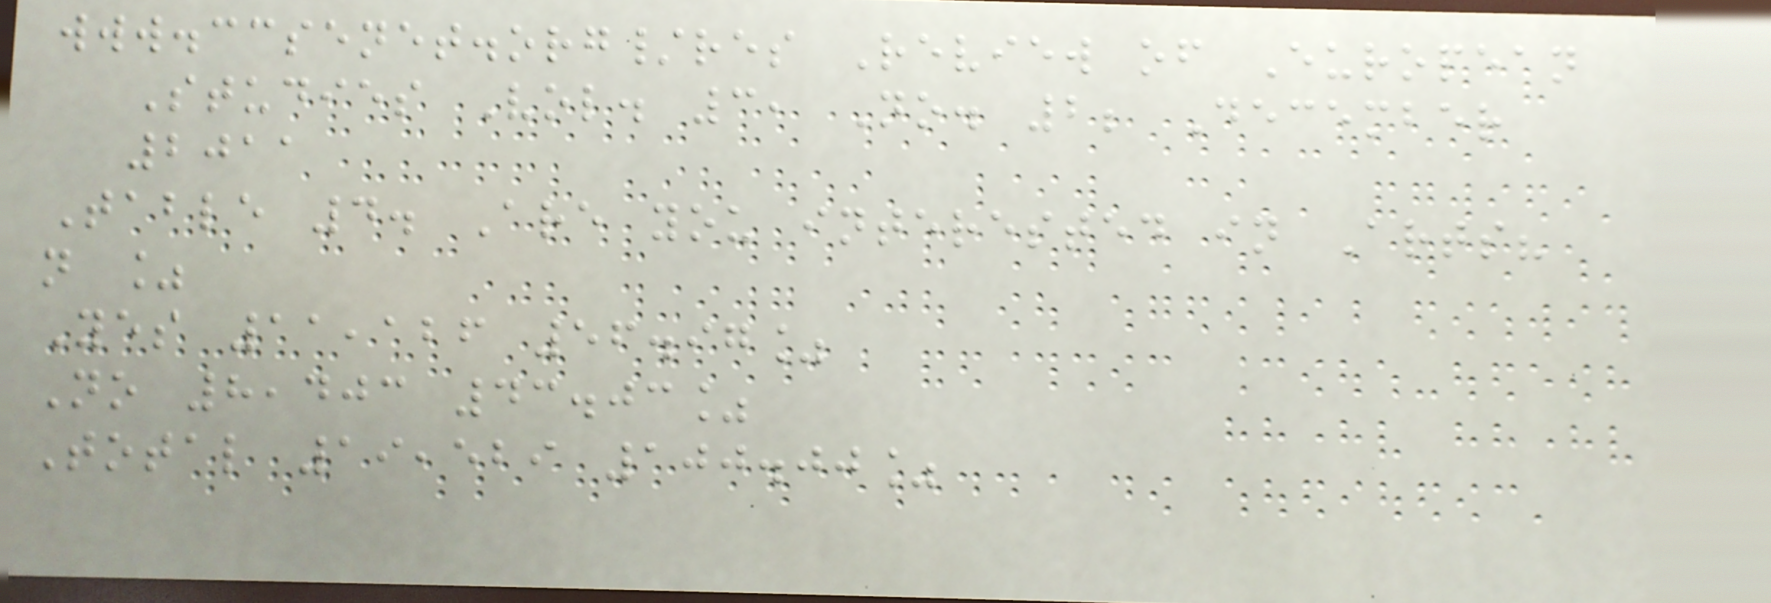www.ccsenet.org/res Review of European
Studies Vol. 3, No. 2; December
2011
Table 4. Are you interested in Arts?
n %
Yes 11,126 56.97%
No 8,403 43.03%
Total 19,529 100.00%
